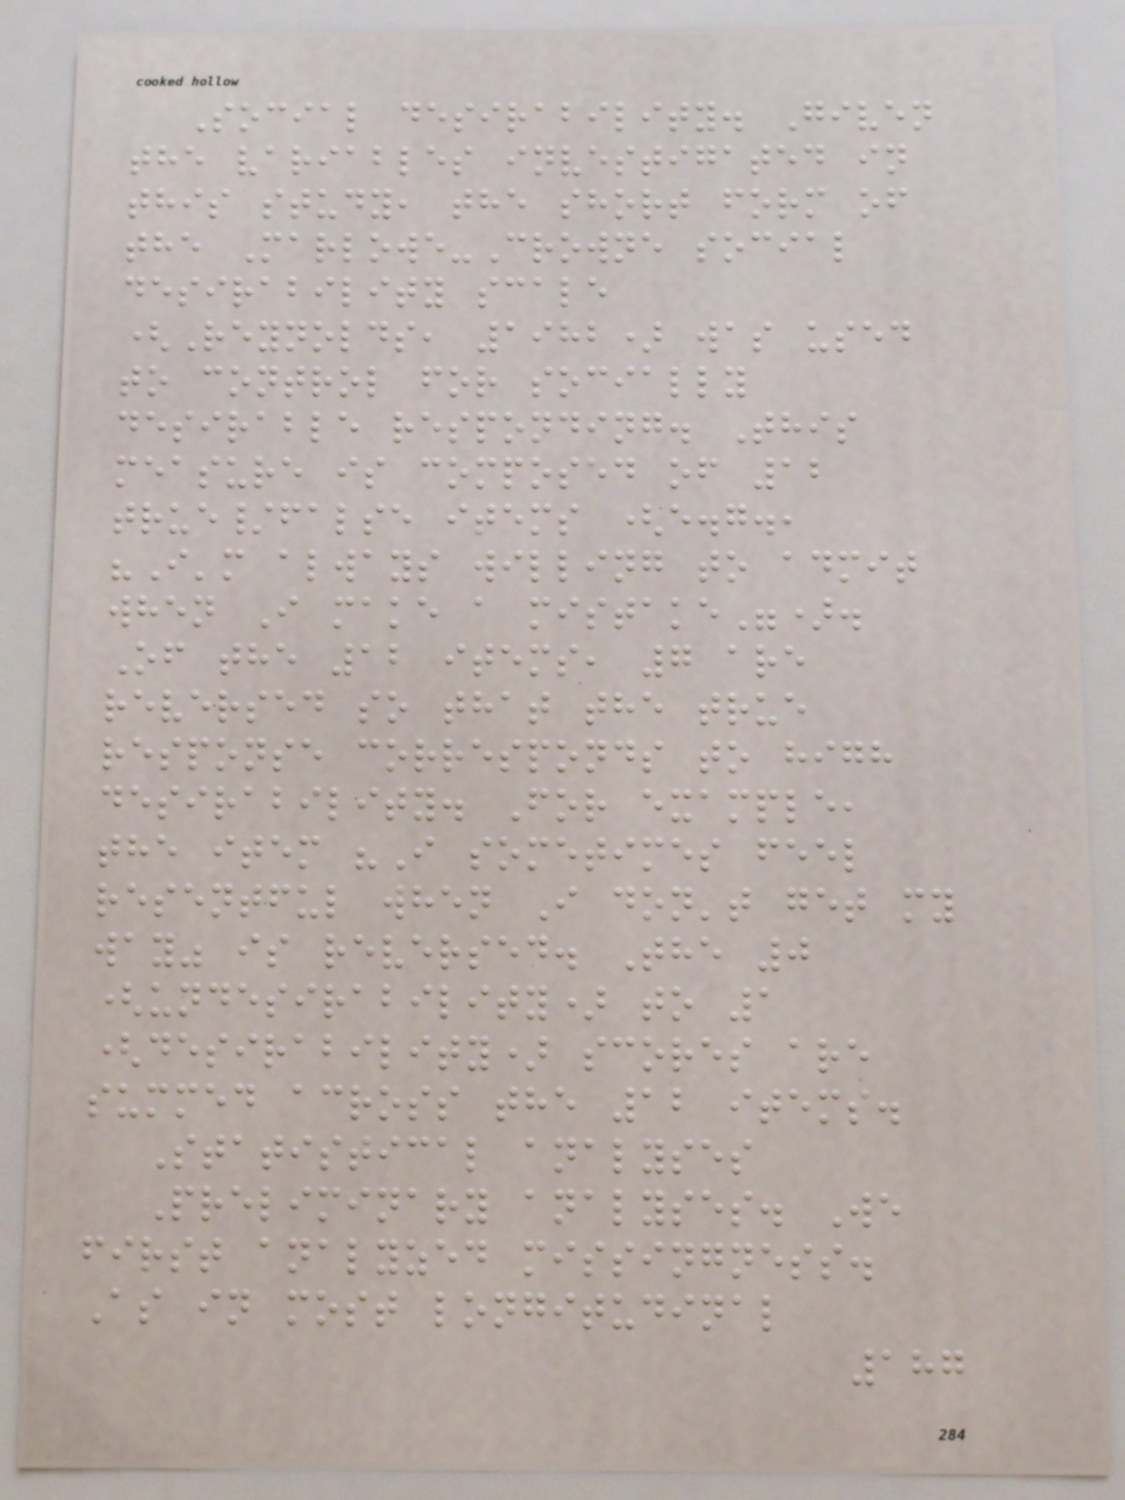Social desirability. Given
the variables investigated in
this study, the short form of
the Marlowe-Crowne social
desirability scale
(Reynolds, 1982) was used
to control for socially
desirable responding. This
measure is composed of 12
true/false items (e.g.,
"I'm always willing to admit
when I make a mistake").
Of the 12 items, 7 are
reversed so that the true
response corresponds to high
desirability. For example,
the item "I sometimes feel
resentful when I don't get my
way" is reversed. The 0
(undesirability) to 1
(desirability) scores are
summed across the 12 items.
Statistical analyses
Preliminary analyses. We
first analyzed missingness.
As in most longitudinal
187
